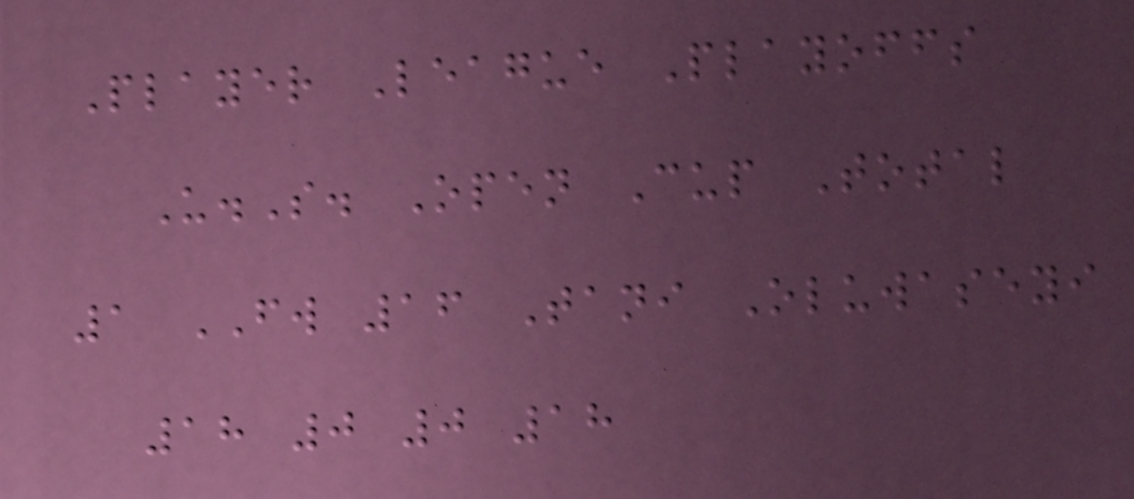Player League Playoffs
U.S. Open Cup Total
1 FW 16 Tani Oluwaseyi
18 0 0 18
